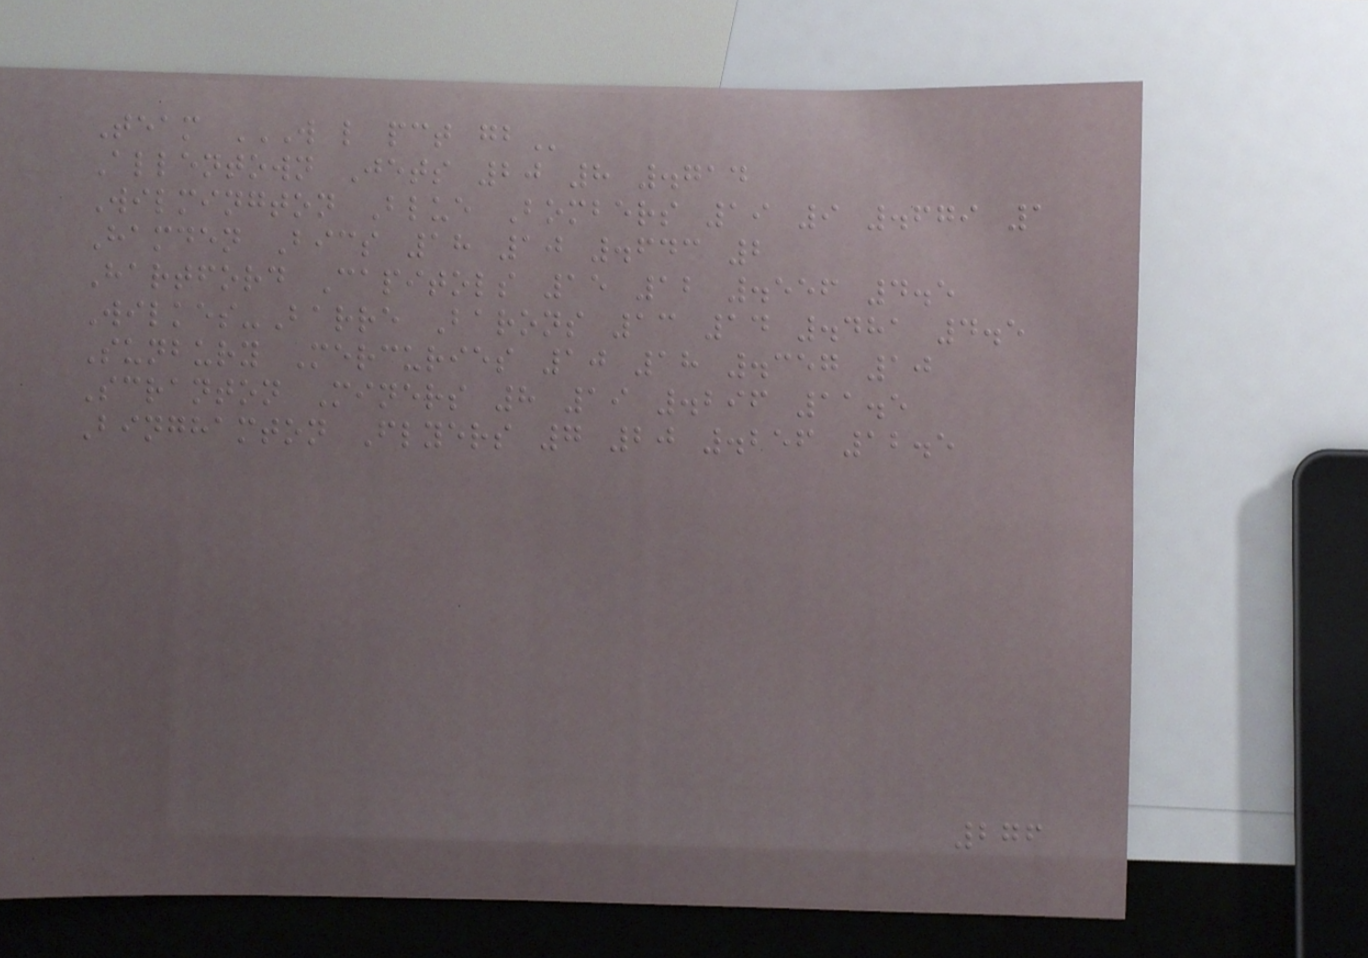Team W L PCT GB
Allentown Jets 20 8 .714
Wilmington Blue Bombers 19 9 .679 1
Hamden Bics 18 10 .643 2
Hartford Capitols 15 12 .556 4.5
Wilkes-Barre Barons 13 14 .481 4.5
Sunbury Mercuries 10 18 .357 10
Scranton Miners 8 19 .296 11.5
Binghamton Flyers 7 20 .256 12.5
276
